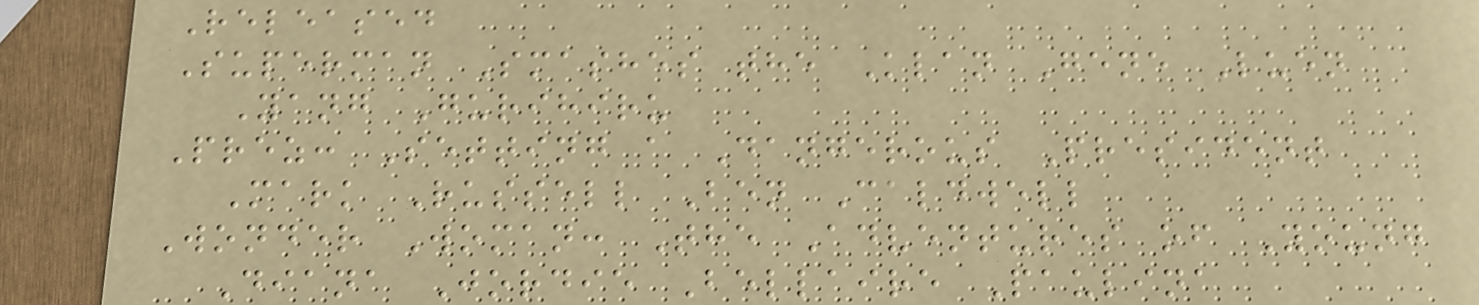Released
Superman Smashes the Klan Gene Luen
Yang Gurihiru
Prez: Setting a Dangerous President
Mark Russell Ben Caldwell
Wonder Woman: The Adventures of Young
Diana Jordie Bellaire Paulina
